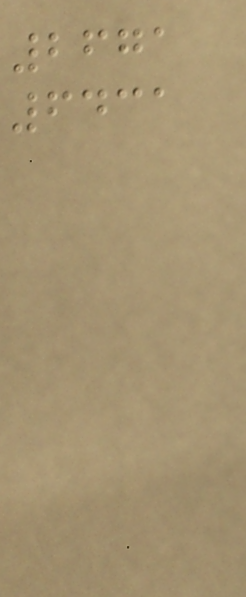2671
6431
